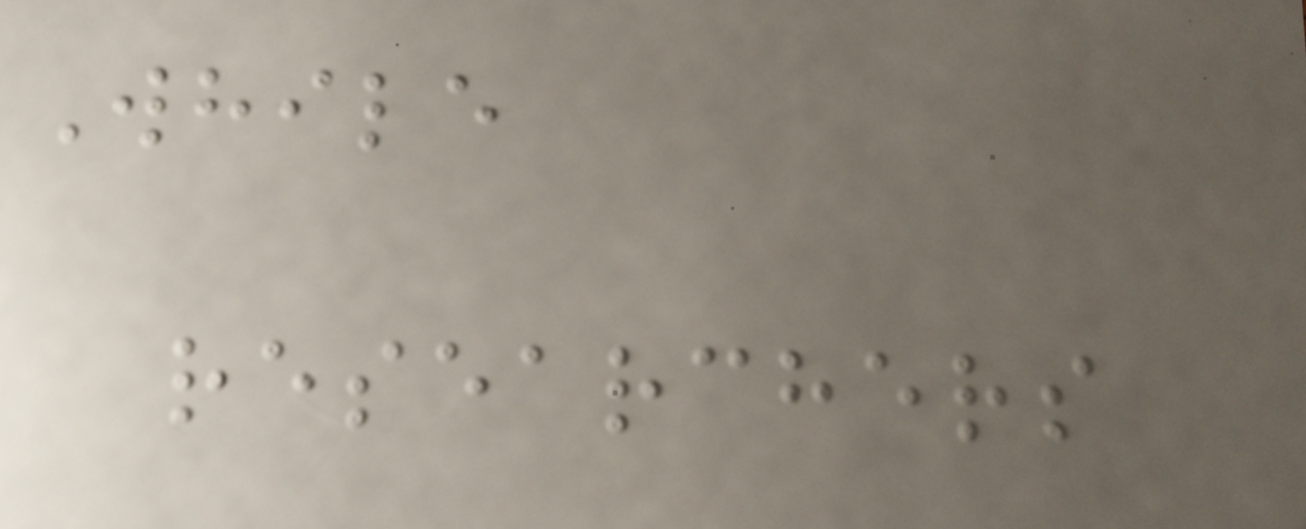While
researchers
